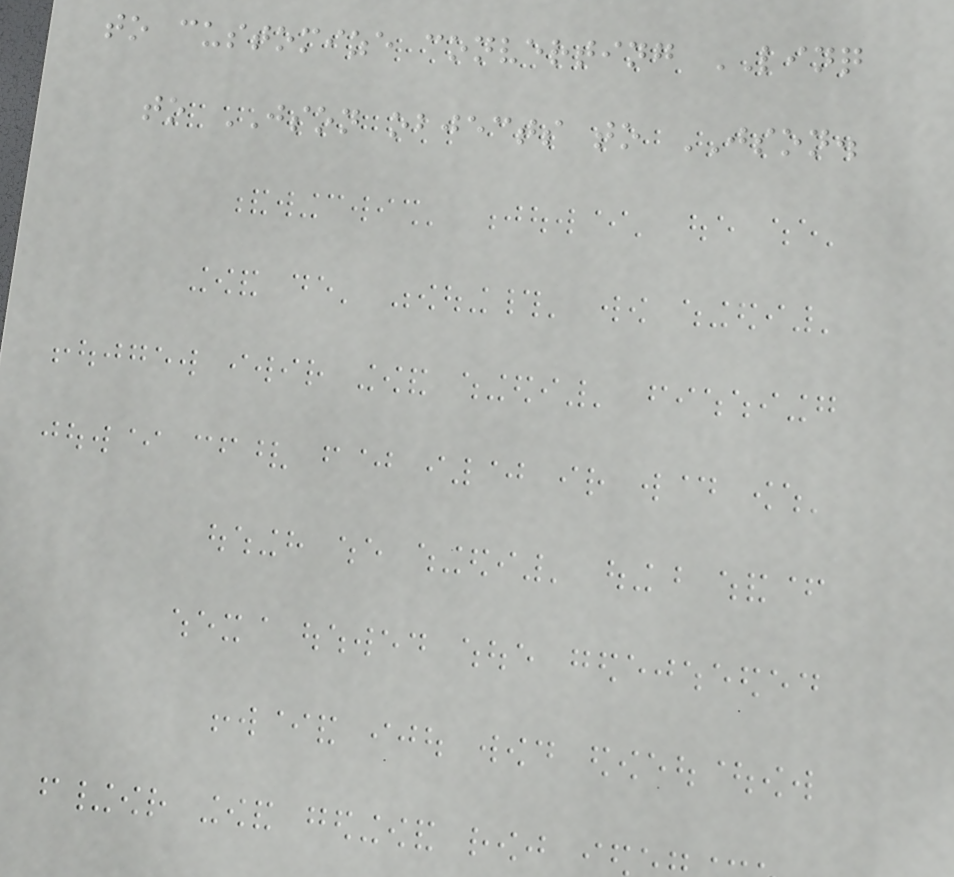to customize converting LINQ
to JSON objects to JSON.
